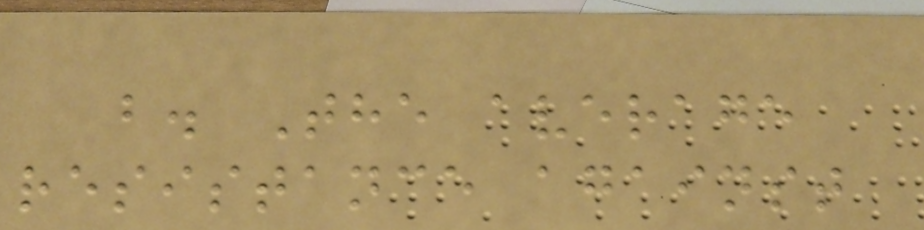b. The average
resistance against
